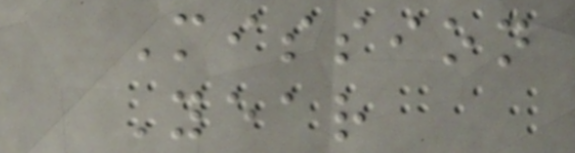Mission
Year
